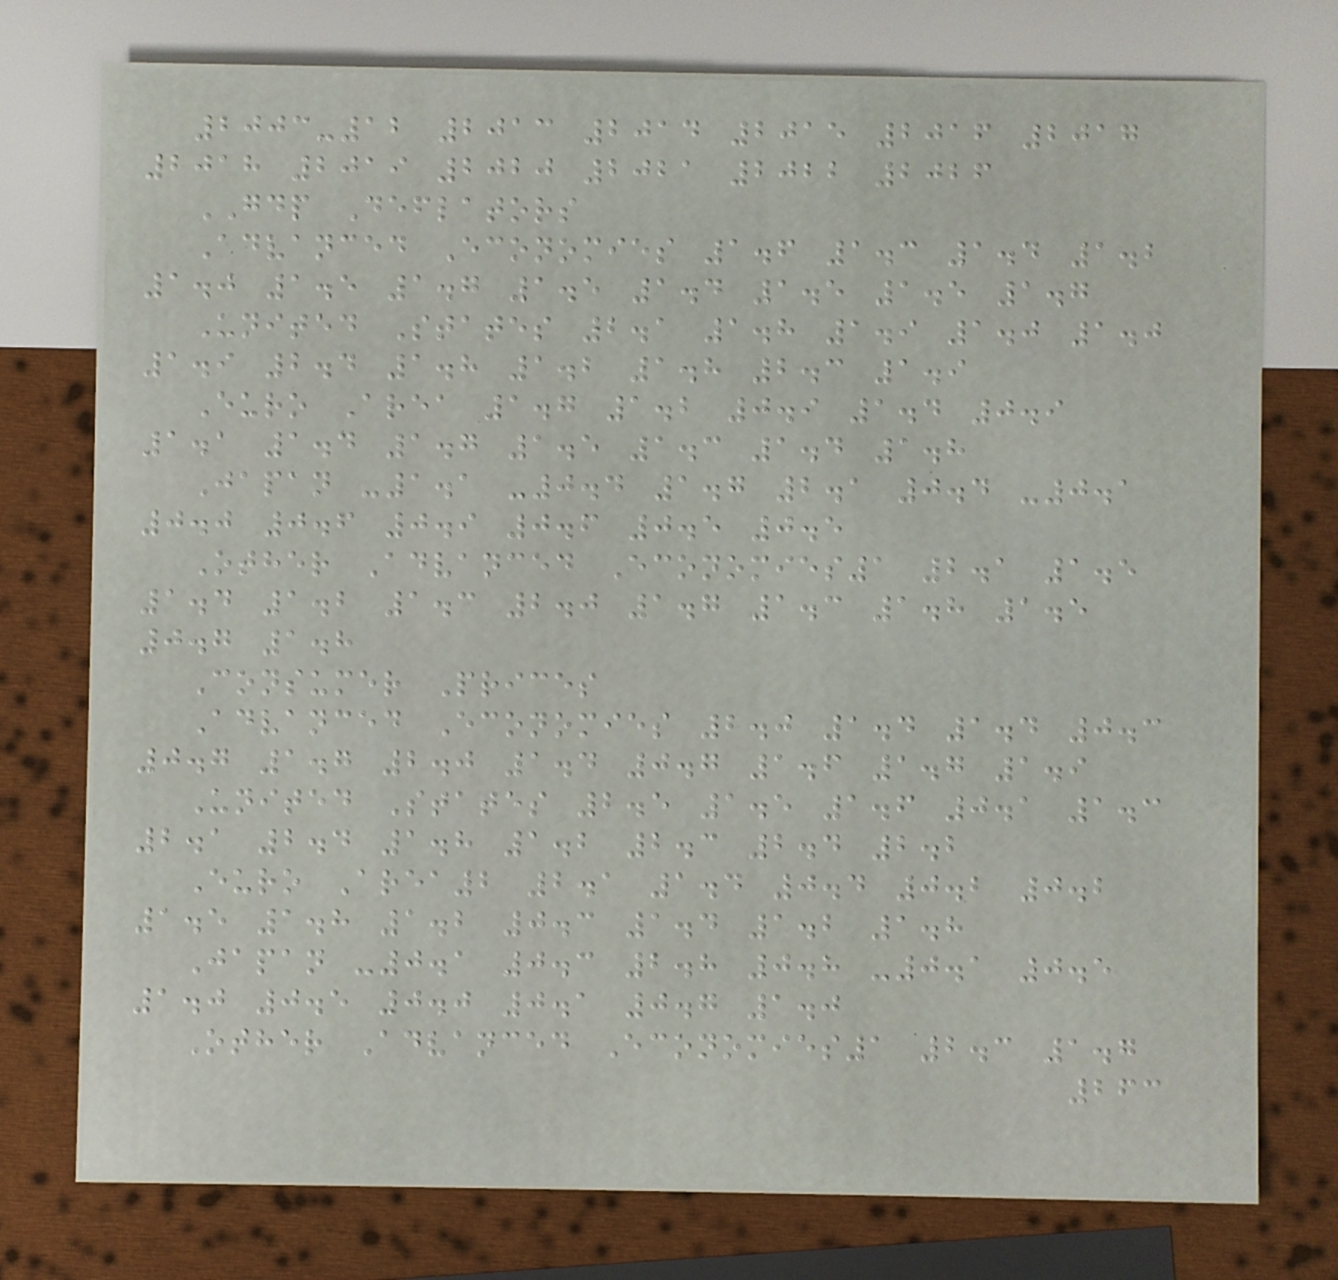2003-12 2013 2014 2015 2016 2017
2018 2019 2020 2021 2022 2026
GDP Deflators
Advanced Economies 1.6 1.3 1.4 1.2
1.0 1.5 1.7 1.5 1.4 1.5 1.5 1.7
United States 2.1 1.8 1.9 1.0 1.0
1.9 2.4 1.8 1.2 1.8 2.3 1.9
Euro Area 1.7 1.2 0.9 1.4 0.9
1.1 1.4 1.7 1.5 1.3 1.4 1.8
Japan -1.1 -0.4 1.7 2.1 0.4 -0.1
0.0 0.6 0.9 0.6 0.5 0.5
Other Advanced Economies1 2.1 1.5
1.4 1.2 1.3 2.0 1.7 1.3 1.8 1.5
0.7 1.8
Consumer Prices
Advanced Economies 2.0 1.4 1.4 0.3
0.7 1.7 2.0 1.4 0.7 1.6 1.7 1.9
United States 2.5 1.5 1.6 0.1 1.3
2.1 2.4 1.8 1.2 2.3 2.4 2.2
Euro Area2 2.1 1.4 0.4 0.2 0.2
1.5 1.8 1.2 0.3 1.4 1.2 1.8
Japan -0.1 0.3 2.8 0.8 -0.1 0.5
1.0 0.5 0.0 0.1 0.7 1.0
Other Advanced Economies1 2.3 1.7
263
